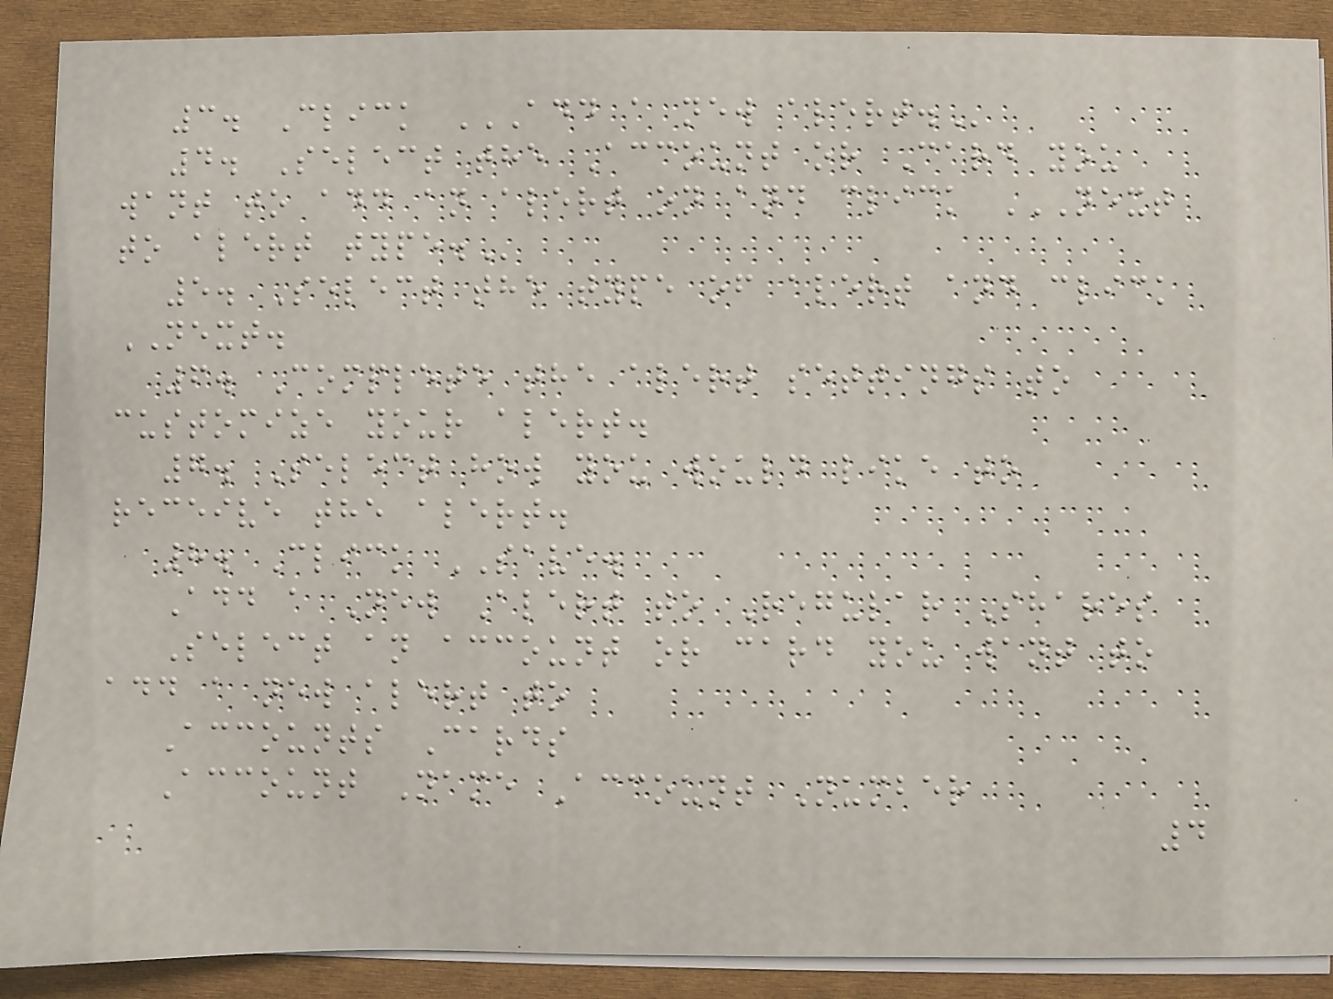3. Click ADD A NEW ALERT.
4. Select the Account or Card you
want to add an alert on and click NEXT
TO ALERT TYPE.
5. Select the type of alert and click
NEXT.
6. Complete the alert settings to
customize your alert.
7. Select how you would like to
receive the alert.
8. Click SAVE.
Add a New Alert to Regular Shares
Select an account or card you want to
add a new alert to
Accounts Cards
Account Name Account Number
4
